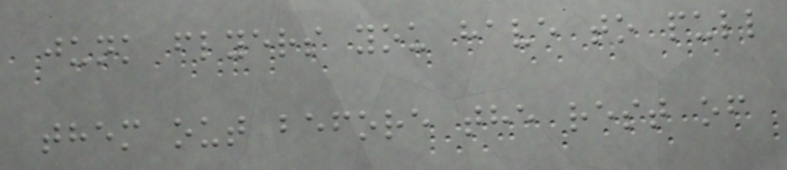junk flyers you have to pull
them out before the rest of
